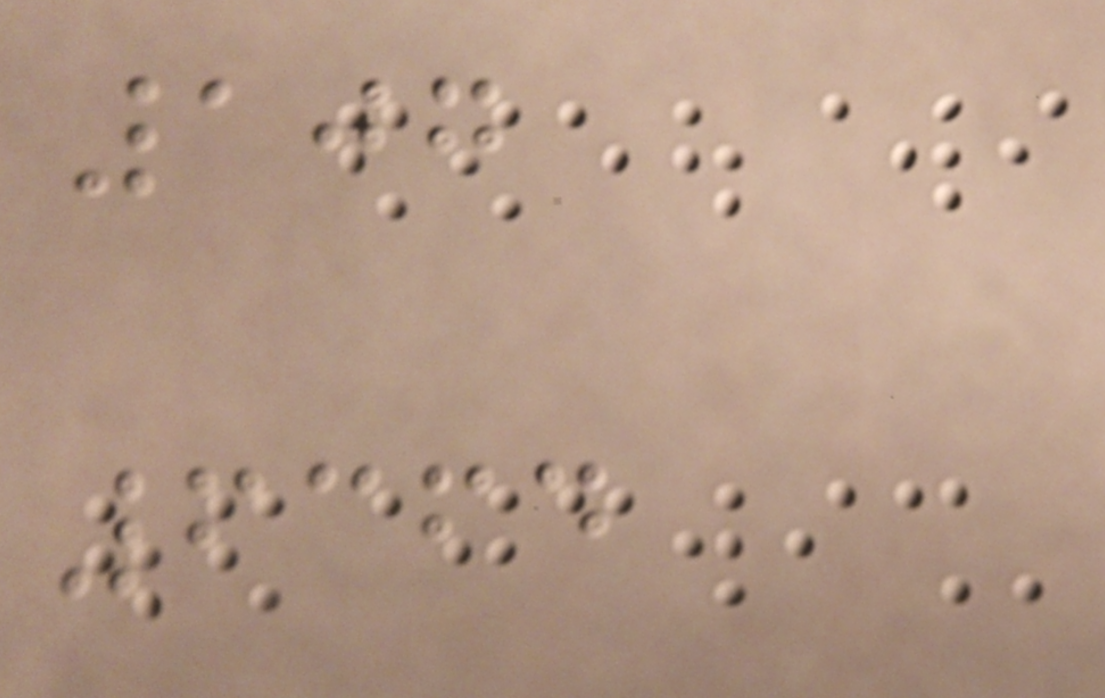107
6364
